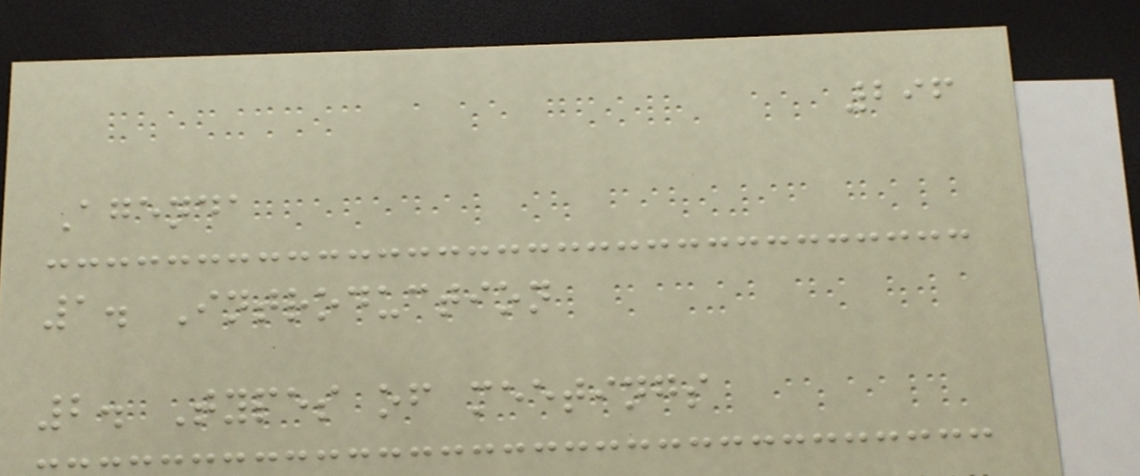296
Agenda
1. Introduction
2. Types of meetings
